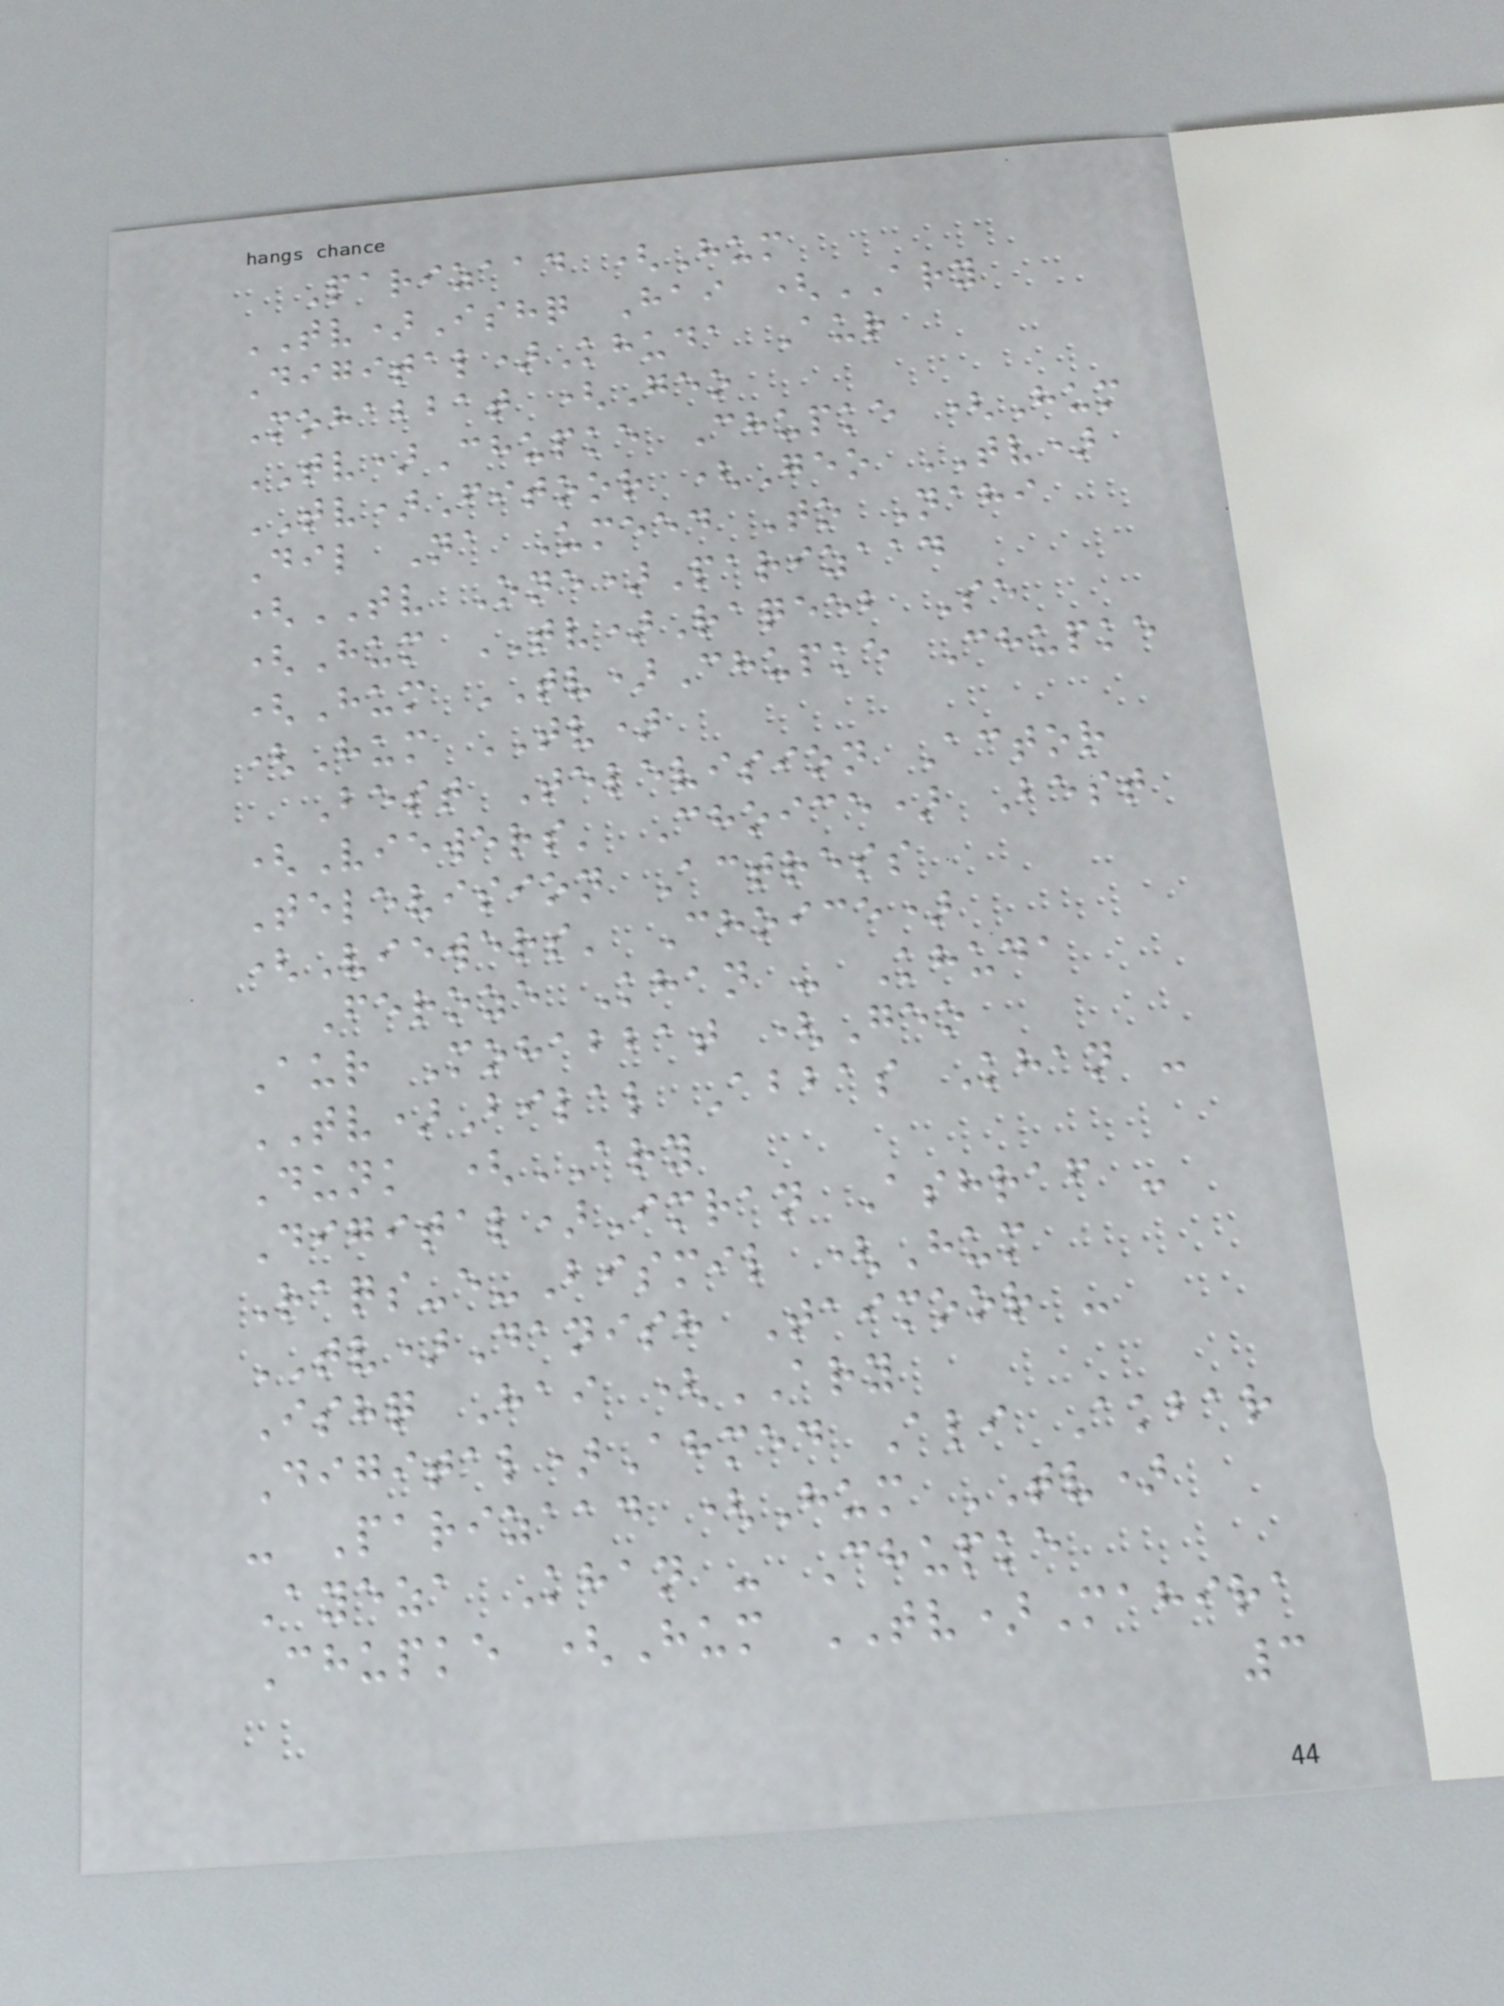Parizaad (Hum
TV)Ishq Hai (ARY
Digital)Khuda Aur
Mohabbat (Geo
TV)Chupke Chupke (Hum
TV)Fitoor (Geo TV)
Dil Na Umeed To Nahi
(TV One)Parizaad
(Hum TV)Raqeeb Se
(Hum TV)Chupke Chupke
(Hum TV)
Best Television Actor
(Viewers' Choice) Best
Television Actress
(Viewers' Choice)
Feroze Khan - Khuda
Aur Mohabbat (Geo
TV)Bilal Abbas Khan -
Dunk (ARY
Digital)Imran Ashraf -
Raqs-e-Bismil (Hum
TV)Danish Taimoor -
Ishq Hai (ARY
Digital)Ahmed Ali Akbar
- Parizaad (Hum TV)
Ayeza Khan - Chupke
Chupke (Hum TV)Mahira
3
